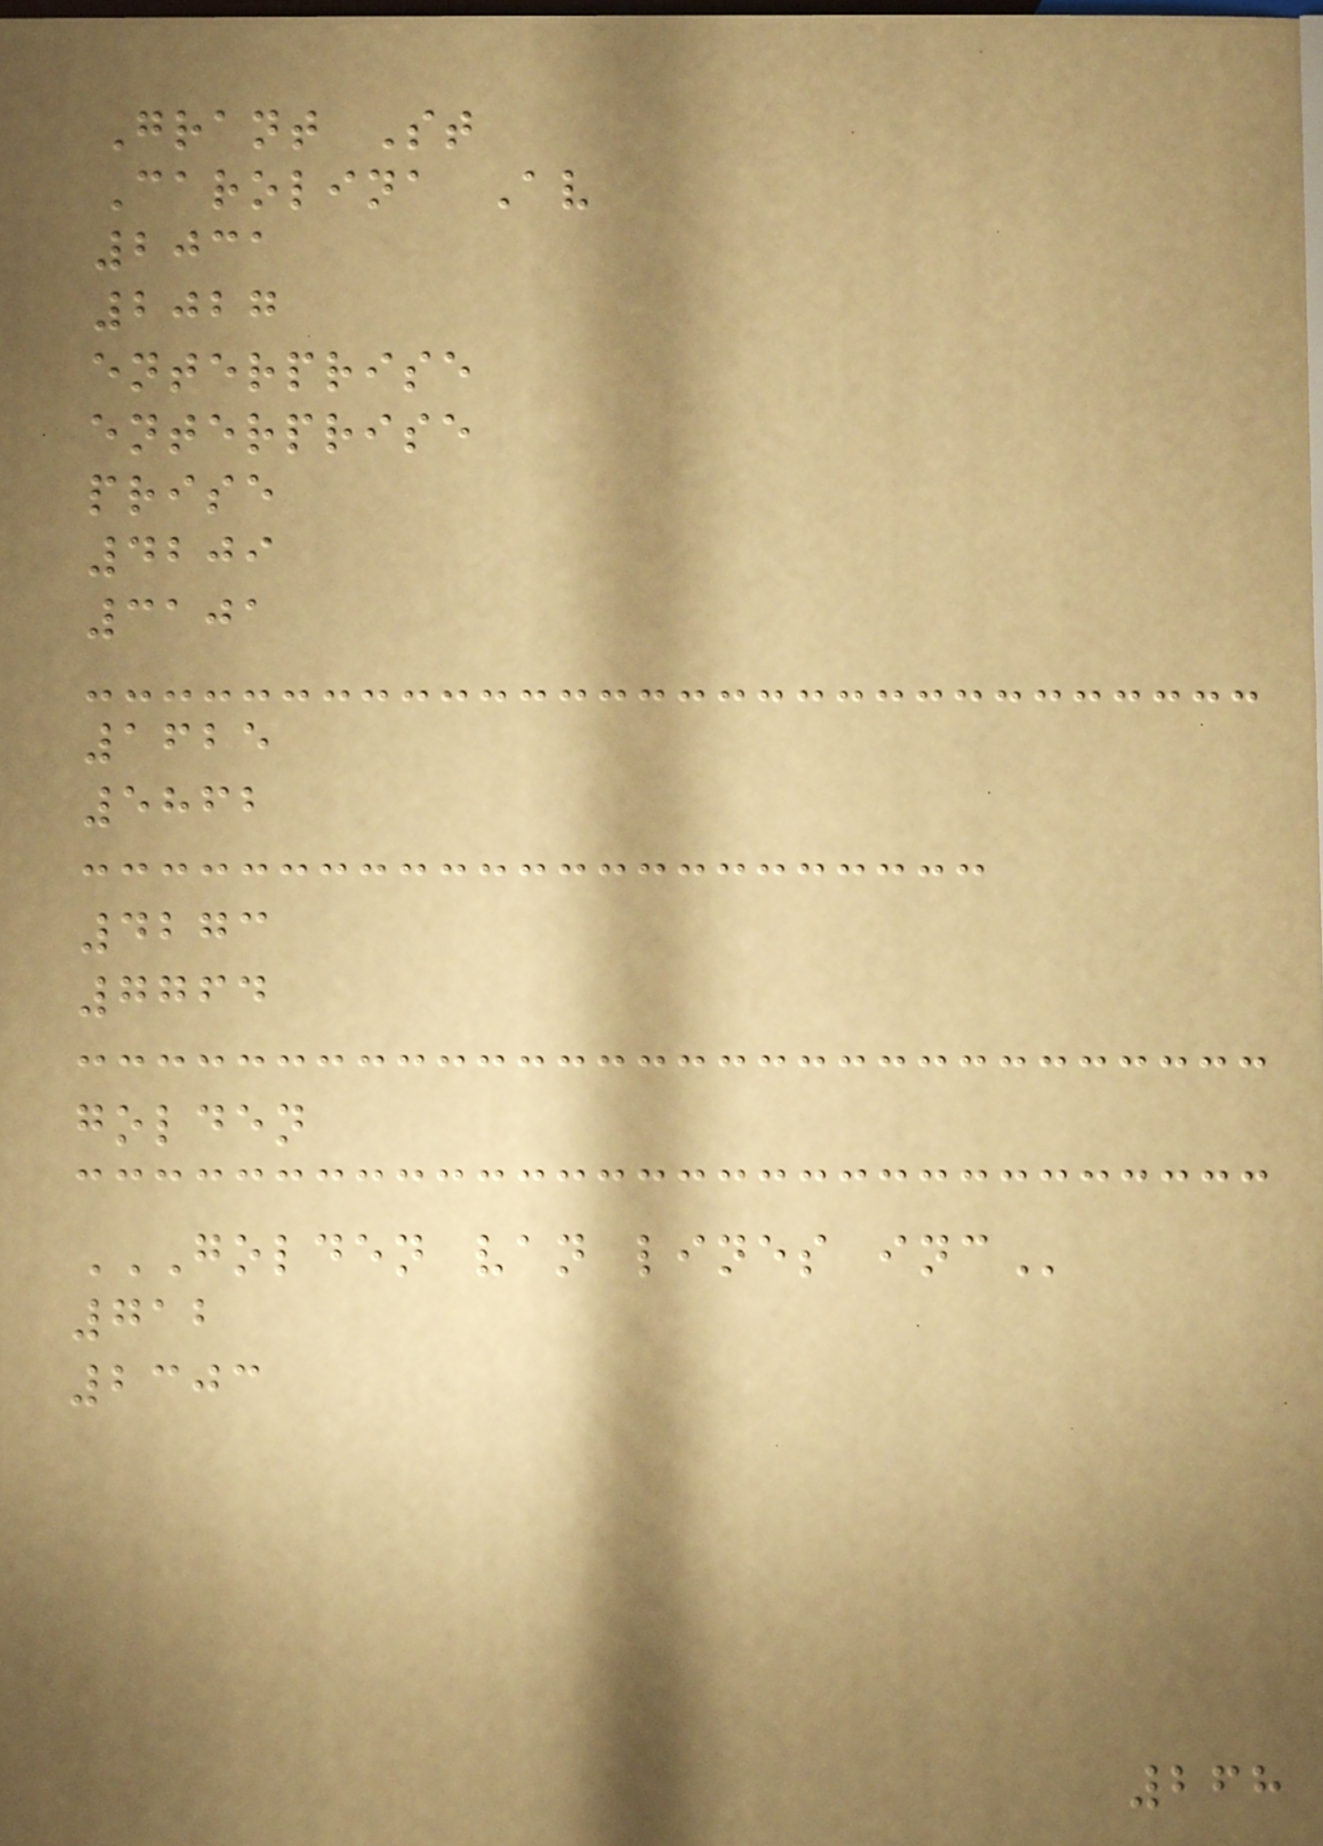Grant St
Carolina Av
2031
2027
enterprise
enterprise
prise
4209
3101
1625
5862
4273
7764
golden
GOLDEN VAN LINES INC
712
2303
268
